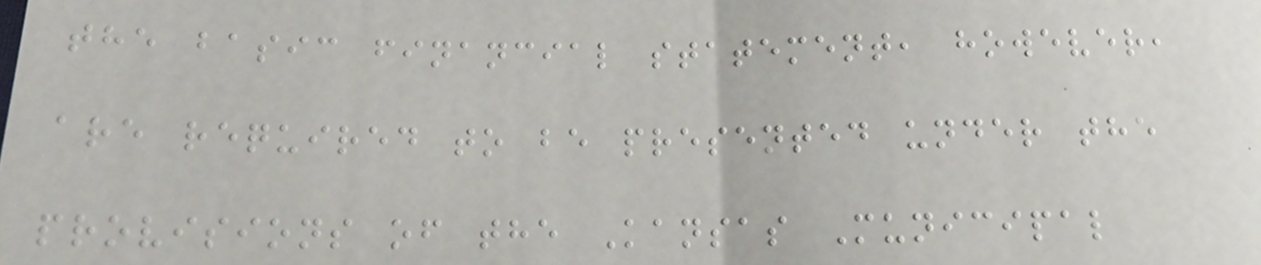the basic financial statement, however,
are required to be presented under the
provisions of the Kansas Municipal
